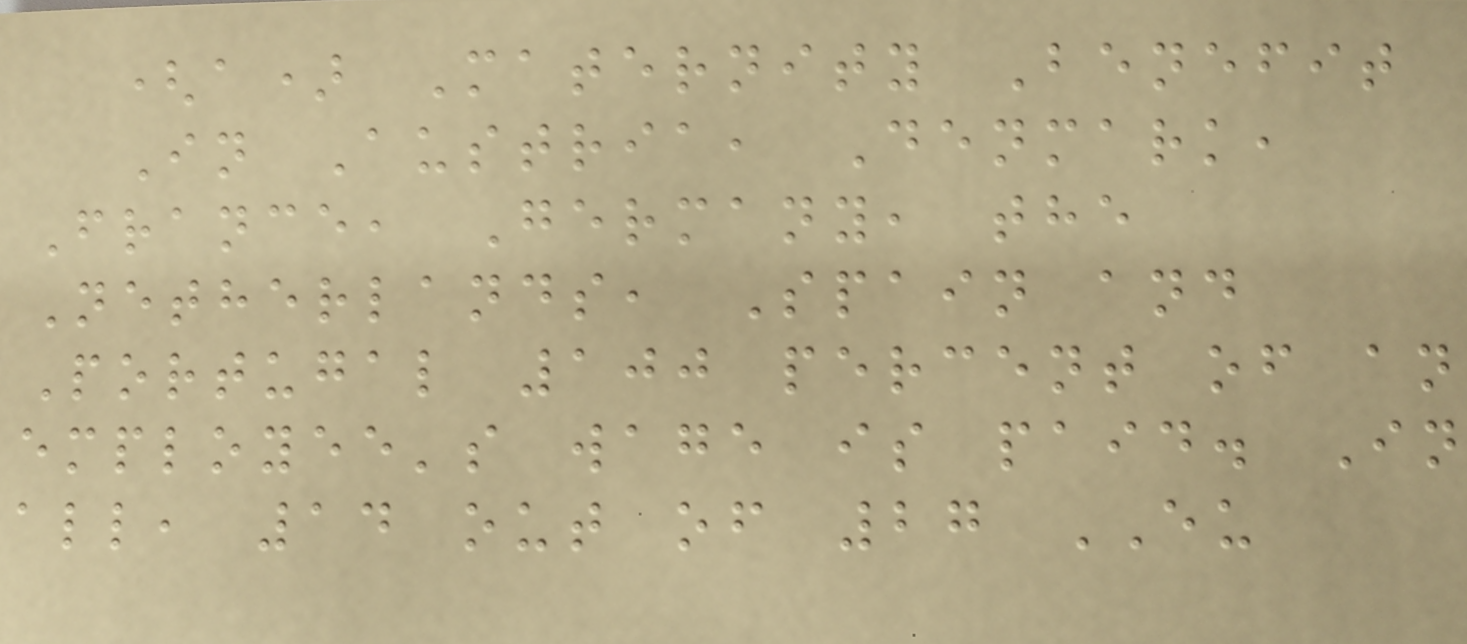(a) Maternity Benefit
In Austria, Denmark,
France, Germany, the
Netherlands, Spain and
Portugal 100 percent of an
employee's wage is paid. In
all, 14 out of 27 EU
